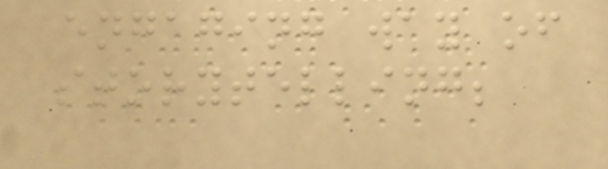engaging way of
storytelling;
